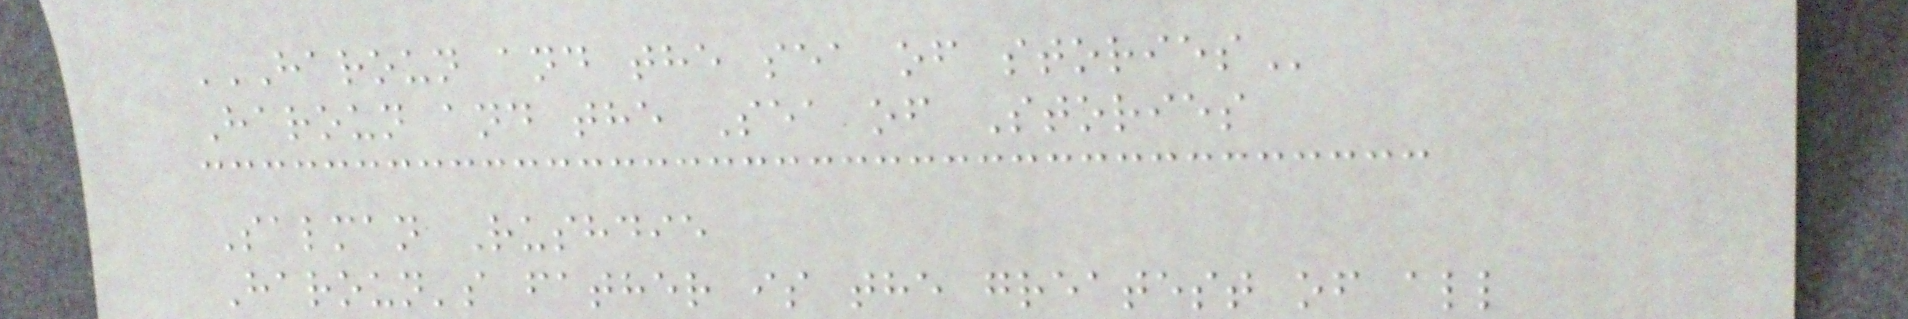HAROUN AND THE SEA OF STORIES
Haroun and the Sea of Stories
Salman Rushdie
Haroun's father is the greatest of all
